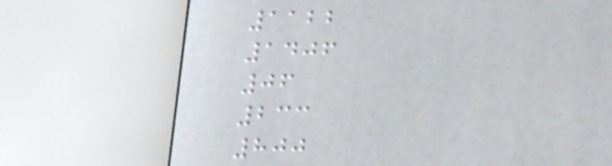1122
1406
06
233
800
